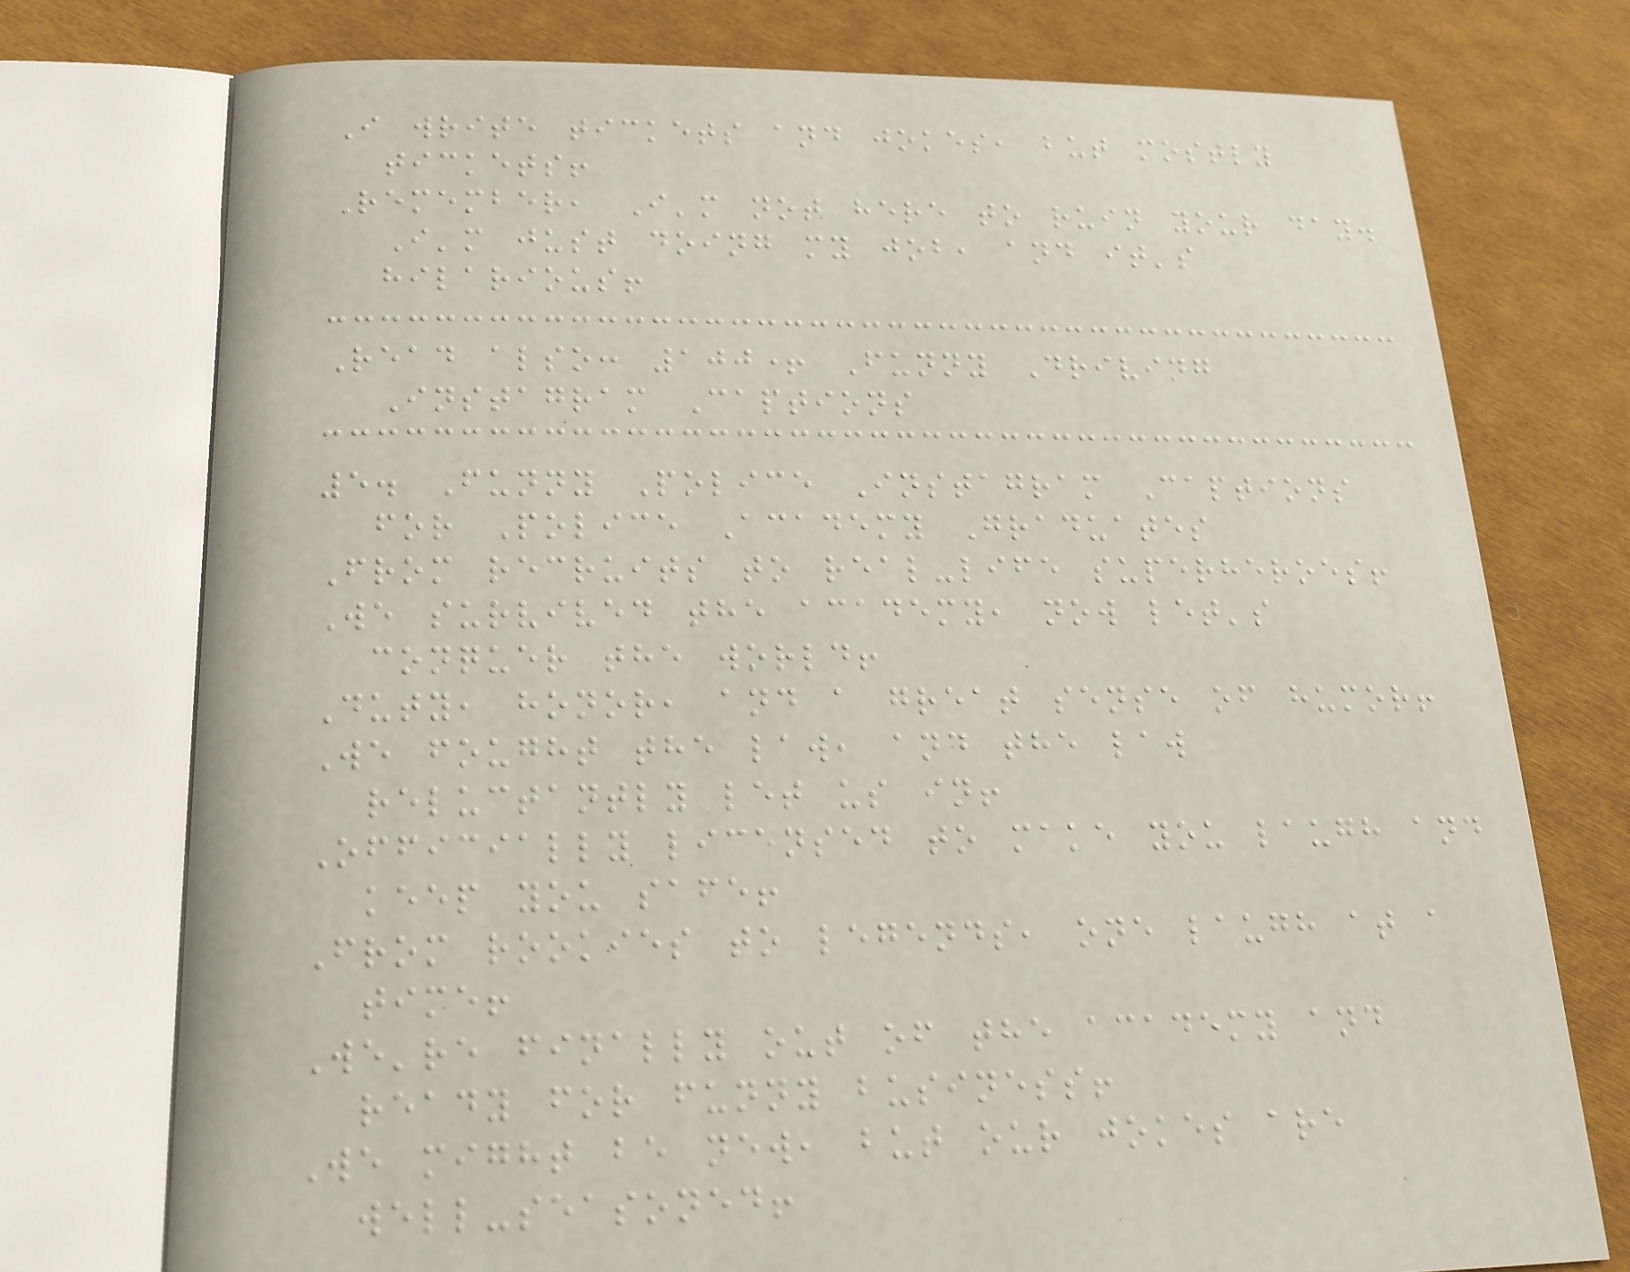I write tickets and jokes, but mostly
tickets!
Remember, I'm not here to ruin your day.
I'm just doing my job, and it's
hilarious!
Read also: 100+ Funny Driving
Instagram Captions
5. Funny Police Instagram Captions
for Police Academy Graduates
From recruits to real-life superheroes!
We survived the academy, now let's
conquer the world!
Duty, honor, and a great sense of humor!
We fought the law, and the law
reluctantly let us in!
Officially licensed to make you laugh and
keep you safe!
From rookies to legends, one laugh at a
time!
We're finally out of the academy and
ready for funny business!
We might be new, but our jokes are
well-seasoned!
